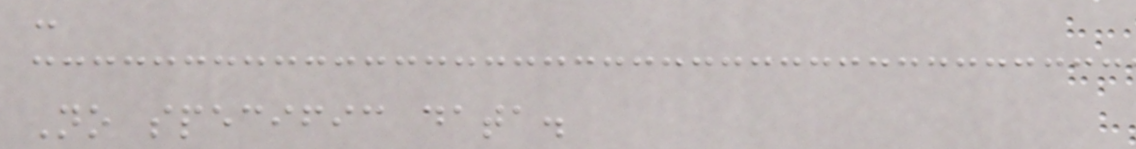:
No specific data.
